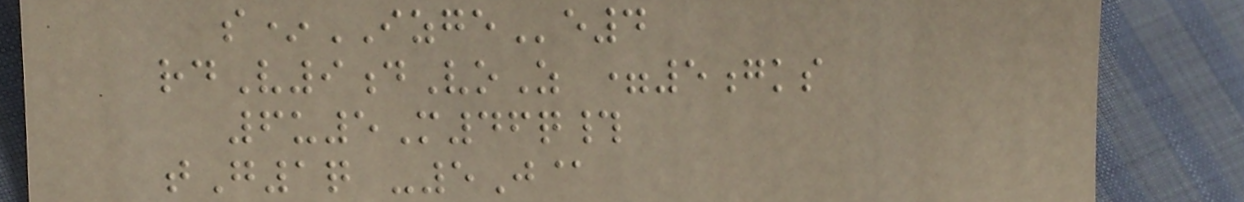s*IZGEe4
rdV9dVoZ =5gks
6u5M46q#
tG1q -5J@
